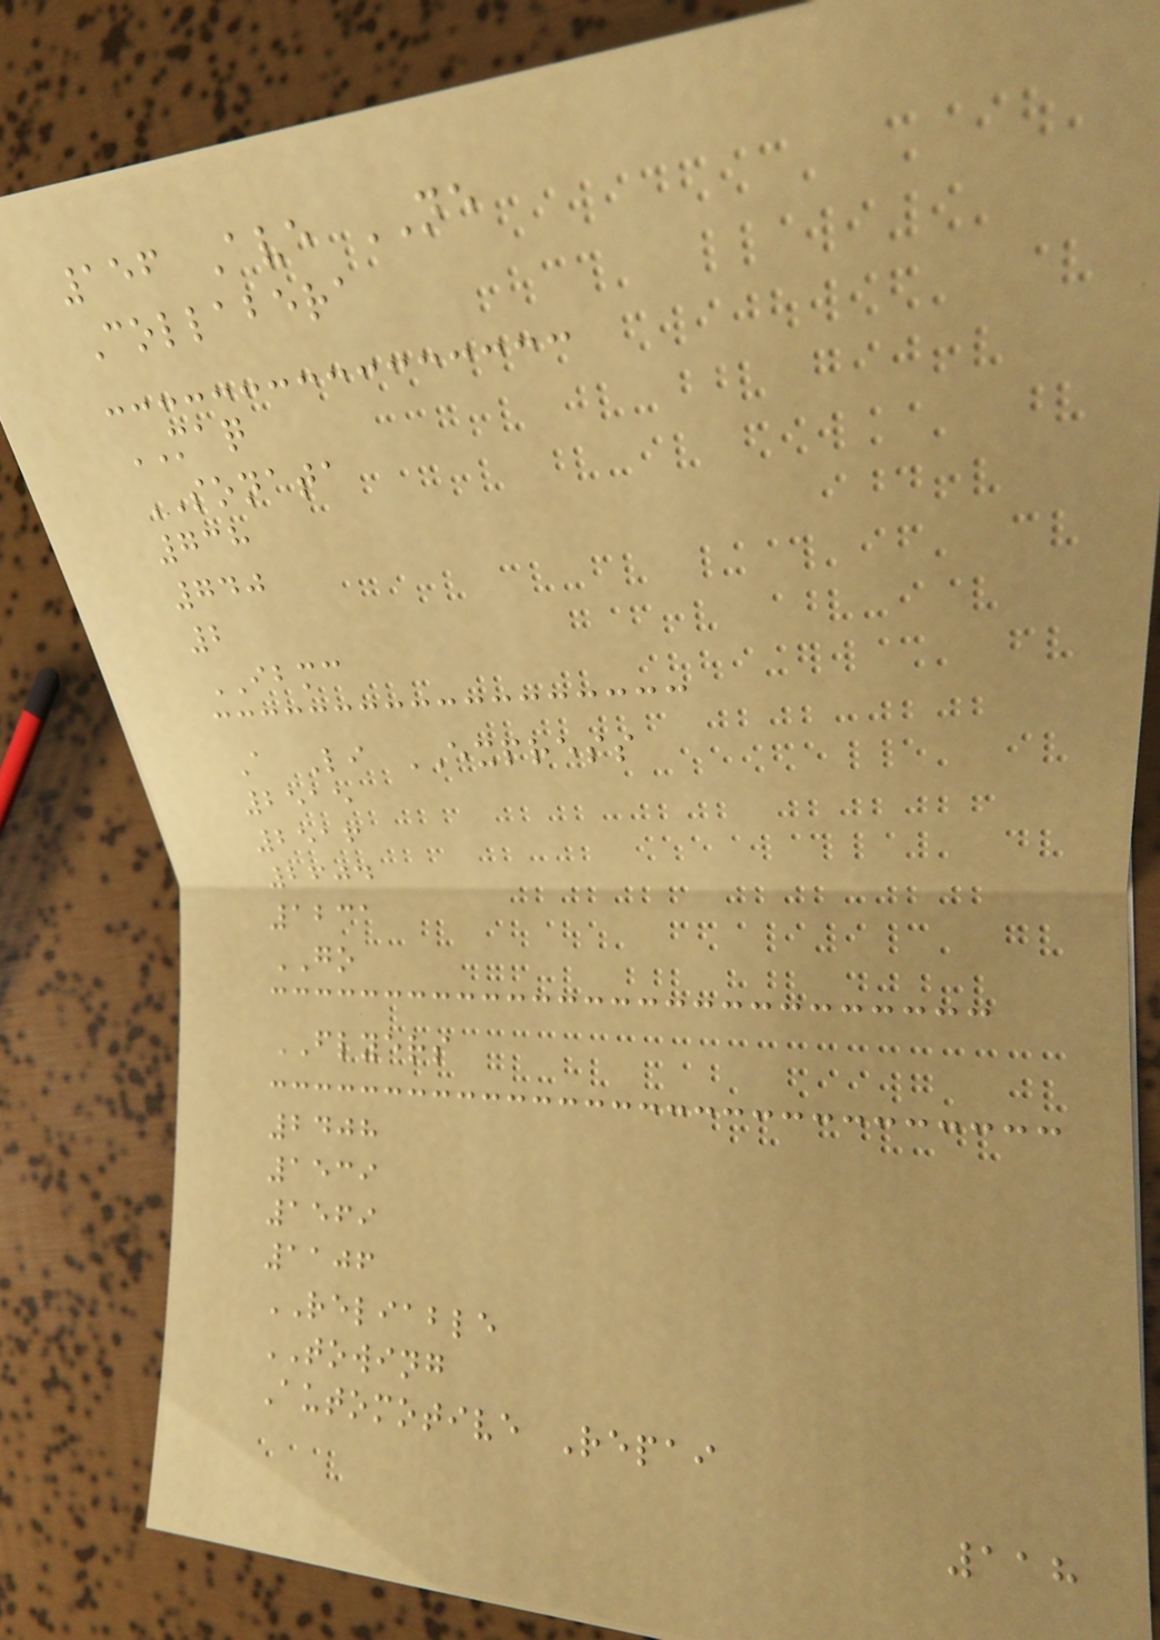156 Ave NE
Collabera
MAQ
SONATA
738
740
2
IBMC
A Li EXPRESS
2515
2516
2604
1231
GO
FLYERS
2408
1539
1569
1106
RELIABLE
TOWING
Automotive Repai
118
